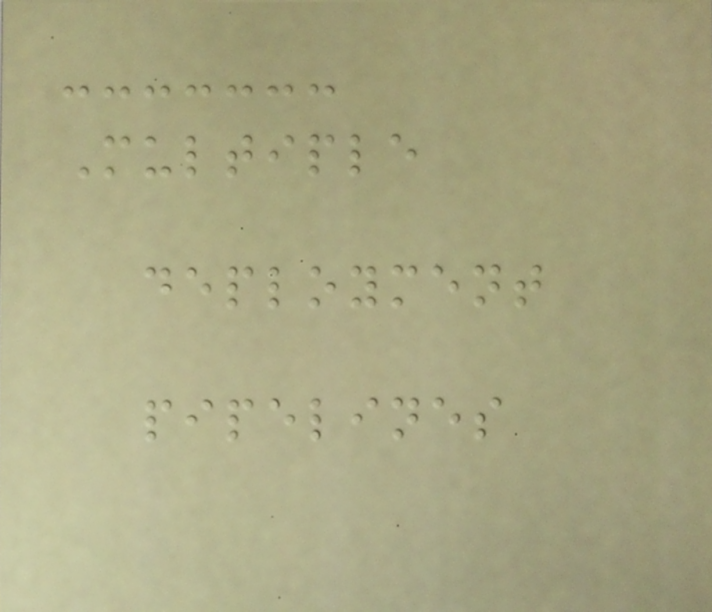Multiple
deployment
pipelines
